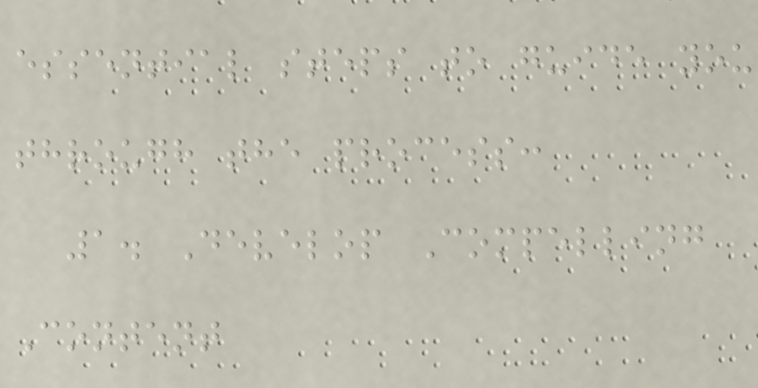essential steps to guide you
through the process:
1. Develop Compelling
Content
